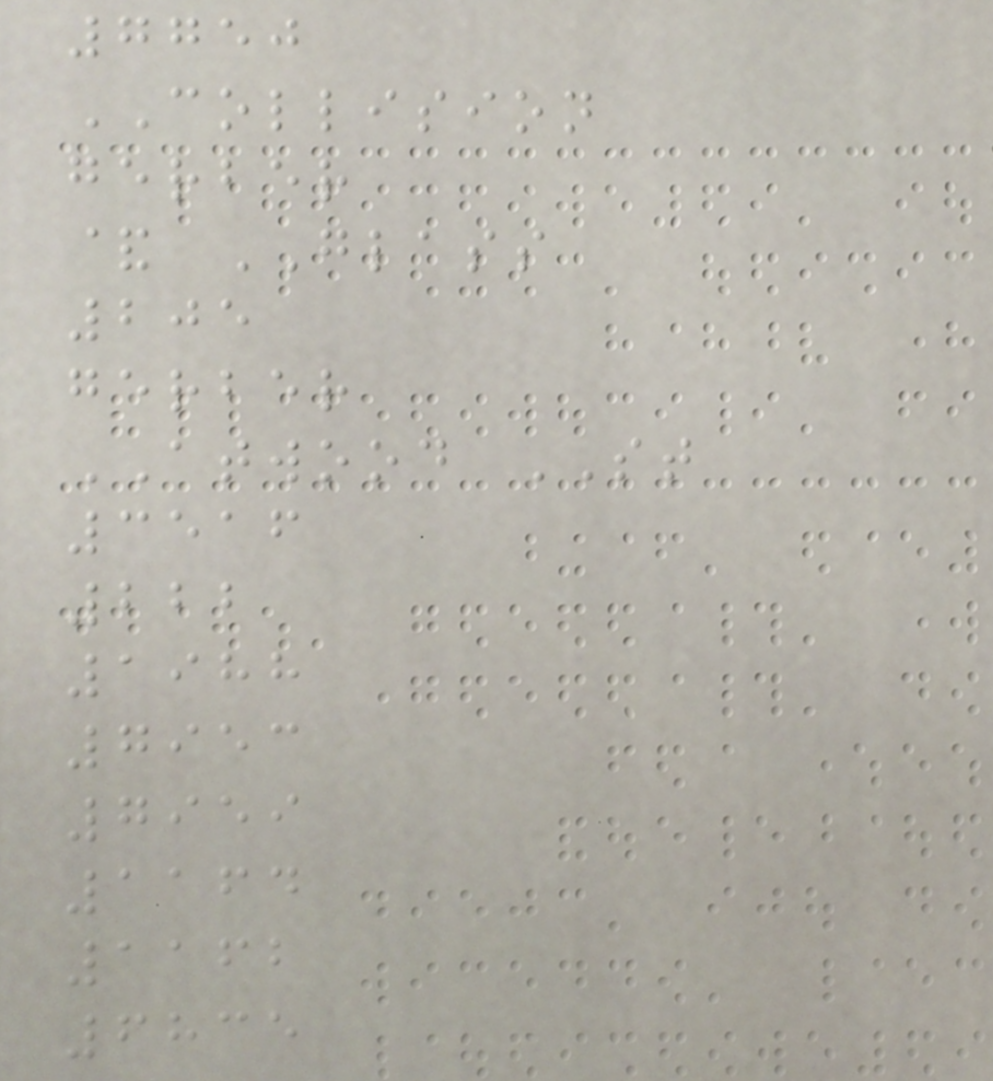7750
COLLISION
gerber
& GLASS
205
gerber
ATWOOD ST
3516
222
1988
7953
7959
1164
1162
6835
